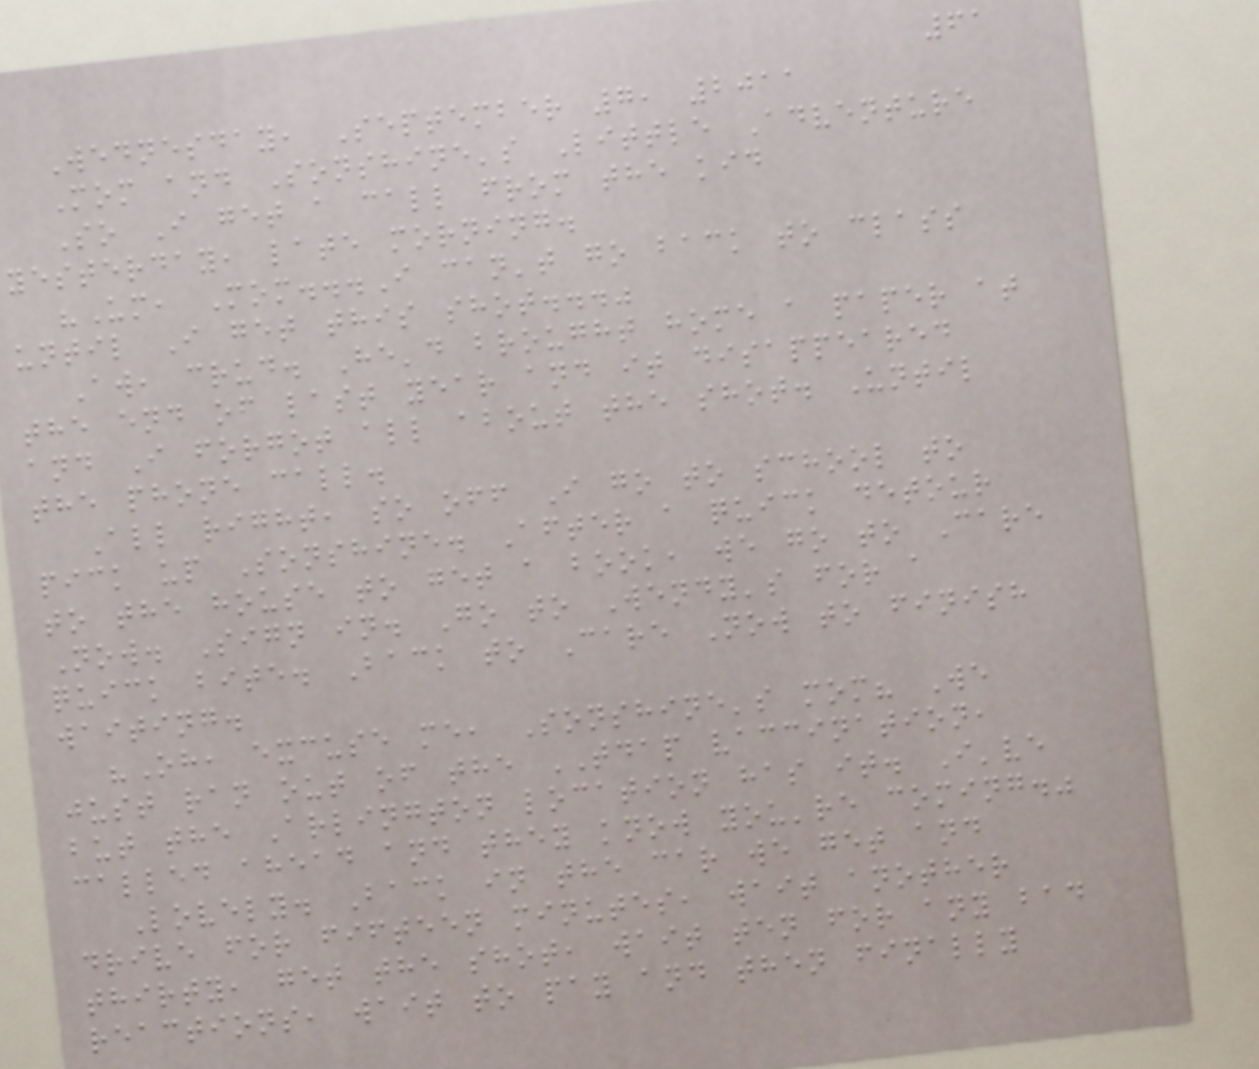61
Wednesday, September 7, 2011
Mom and Sonshine's Little Adventure
So I get a call from the kid
yesterday, late morning.
"Um, Mom...I can't go back to class
until I get this shot..."
Aw, crud. He'd brought home a paper at
the end of last year and it disappeared
and I forgot all about the shot. Until
the phone call.
All right, so off I go to school to
pick up Sonshine. After a quick detour
to the house to get a book, we go to Care
Now. Sign in. Go to Wendy's for a
quick bite. Back to Care Now to finish
waiting.
"Oh, excuse me, Sonshine's mom? We
just ran out of the TDAP vaccination,
but the Arlington location has it. I've
called ahead and they know you're coming."
Lovely. Back in the car we get and
drive for fifteen minutes, wait another
thirty, get the shot, wait ten for any bad
reactions, wait to pay and then finally
